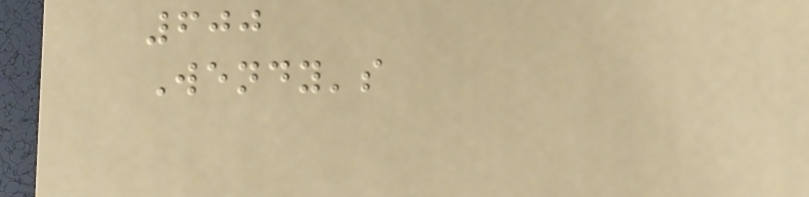600
Wendy's
